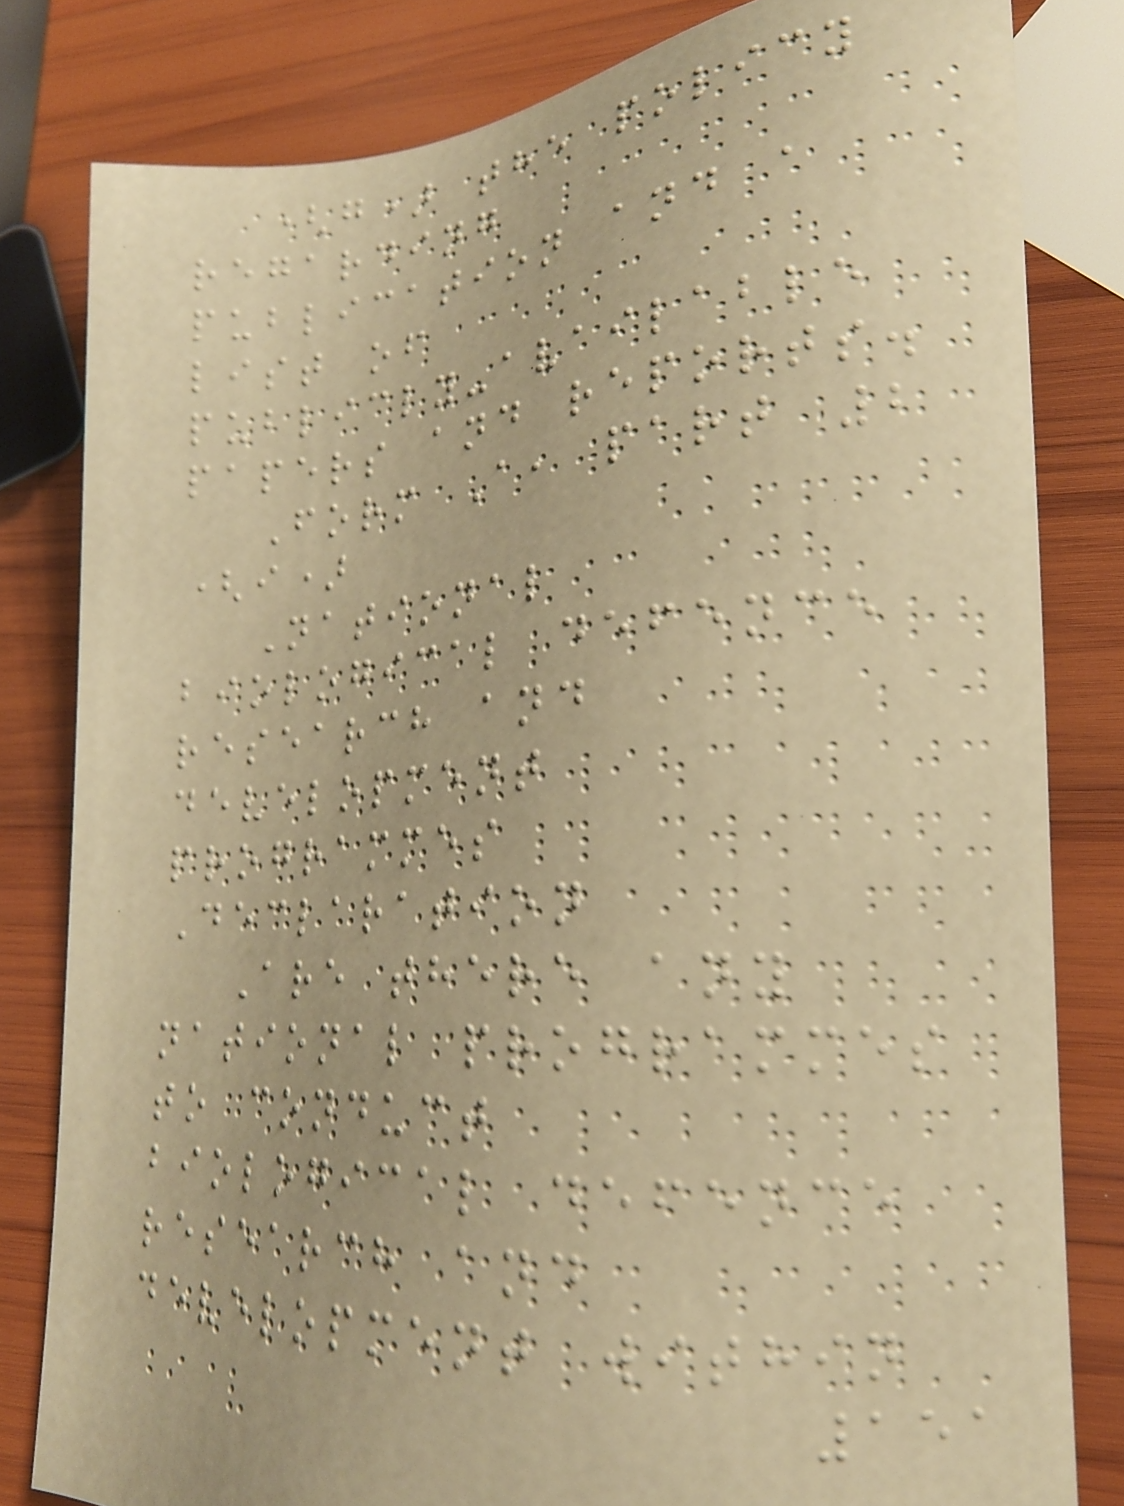(g) the policy
regarding
publication and a
list of
publicly-available
papers and reports.
Form A, part 2
(i)
National
biological defence
research and
development
programmes
Declaration
Are there any
national programmes
to conduct
biological defence
research and
development within
151
